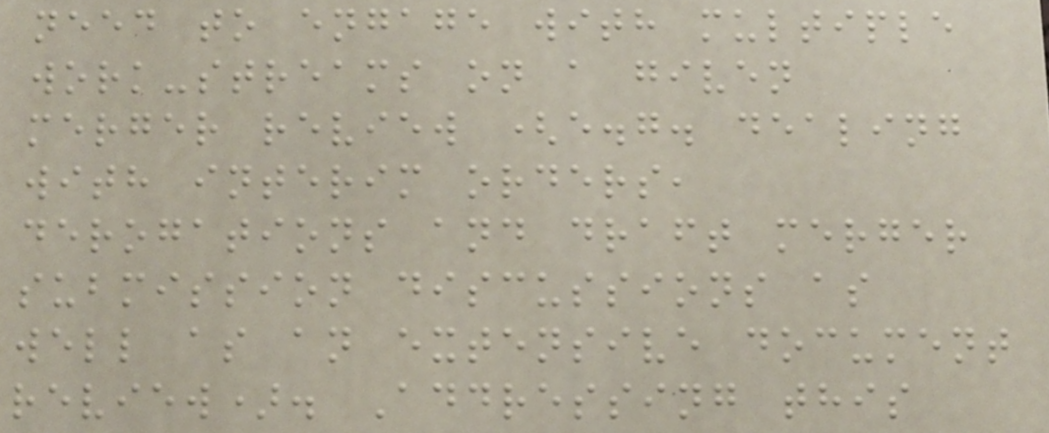need to engage with multiple
work-streams on a given
merger review (e.g. dealing
with interim orders,
derogations and draft merger
submission discussions as
well as an extensive document
review). Addressing this
